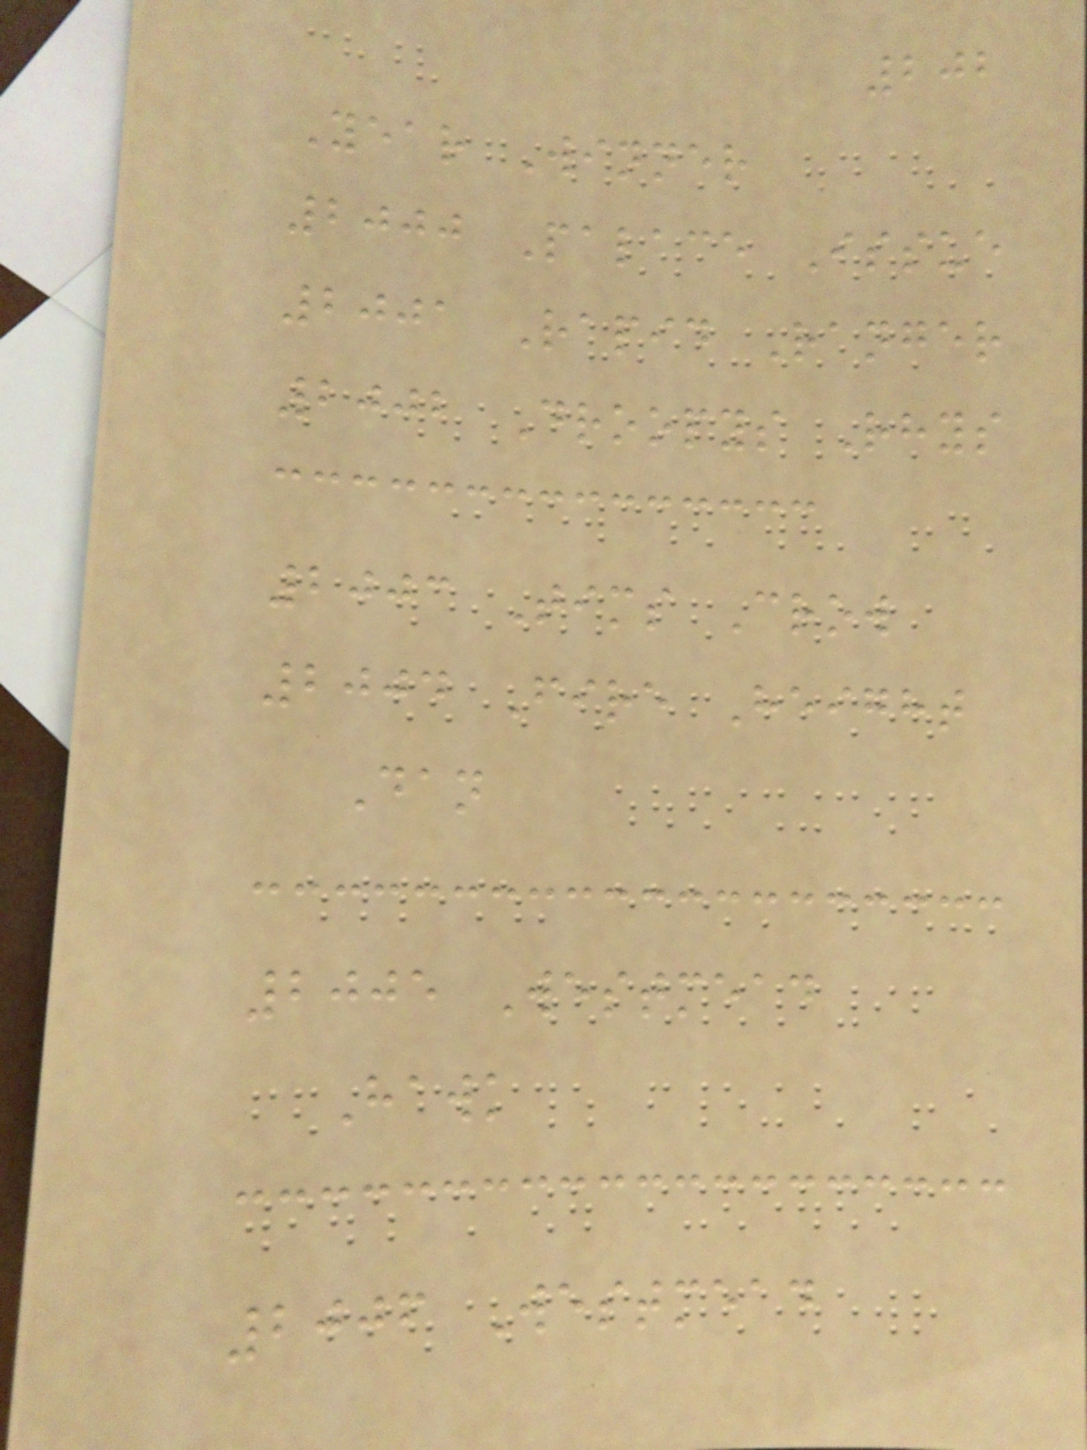202
Year Winner
2000 Palace Issue
2001 Rapid Ranger
2002 Droopys Rhys
2003 Tims Crow
2004 Fire Height
Dan
2005 Westmead
Hawk
2006 Westmead
